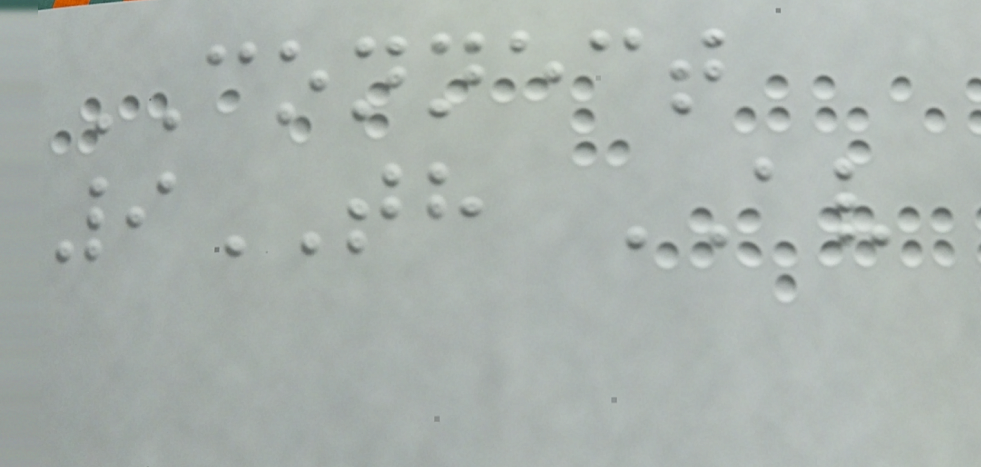CONNECT
9TH AV
